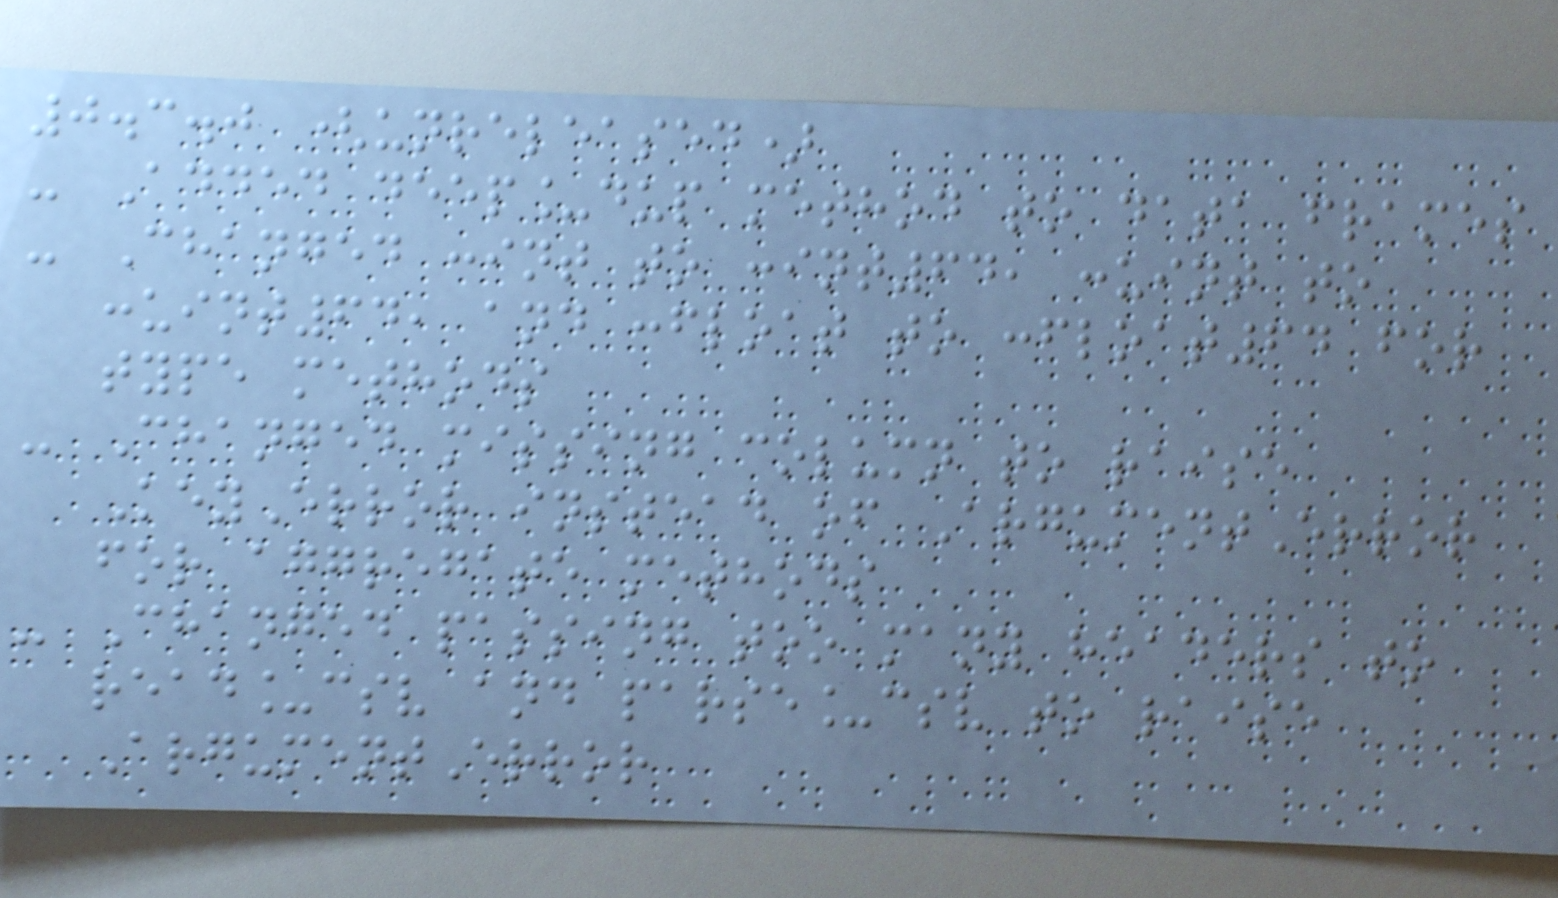0.3.0 (unreleased)
- Added deep_dup method to data frames
- Changed :int to :int64, :uint to
:uint64, and :float to :float64 for
type methods
- Changed missing column to raise
KeyError instead of ArgumentError
for aggregate methods
- Changed passing too many headers to
read_csv and parse_csv to raise
ArgumentError
